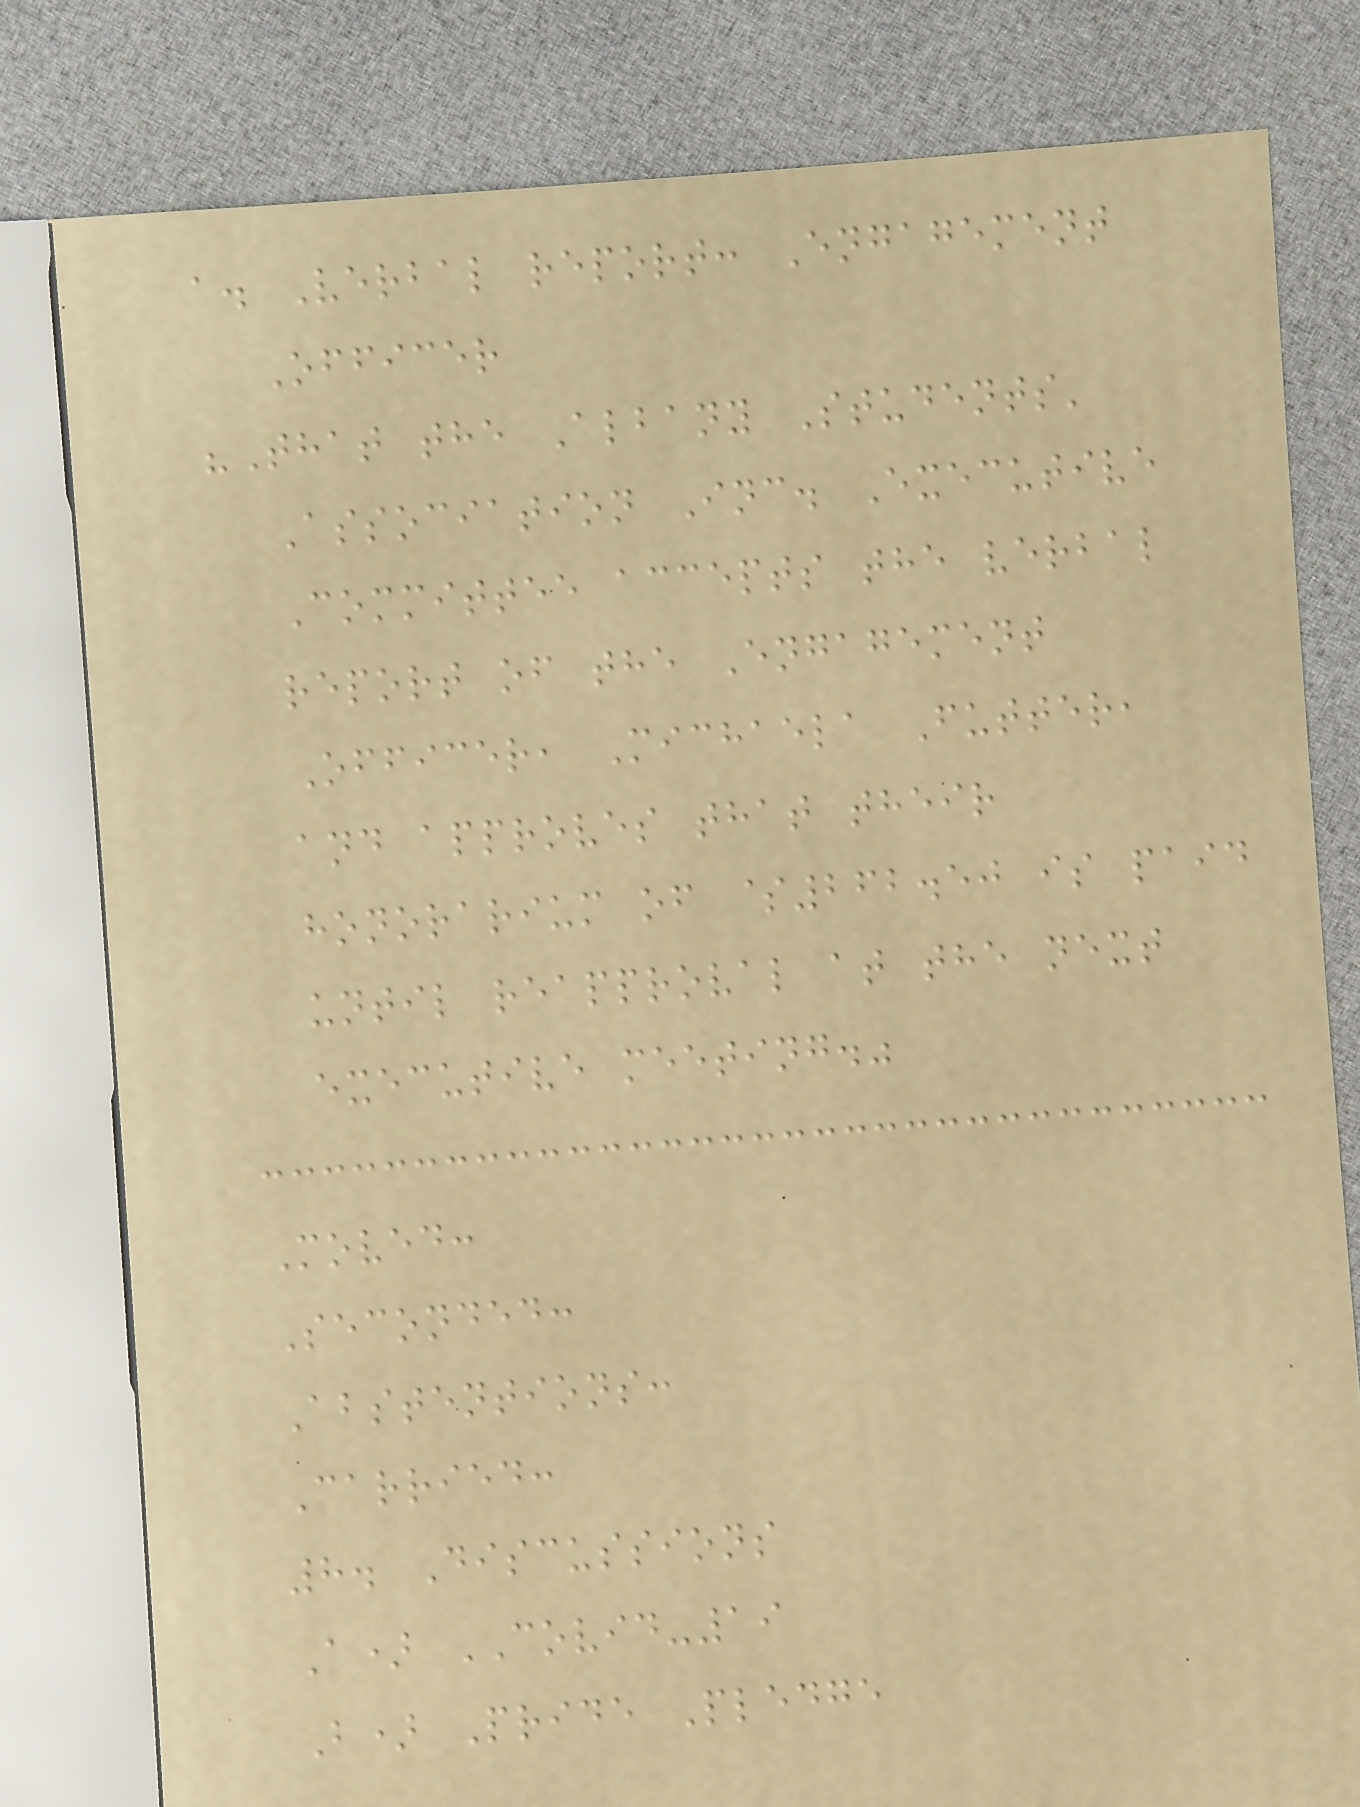a. Verbal report: Engagement
Officer
"That the Albany Students'
Association Inc. Executive
Committee accepts the verbal
report of the Engagement
Officer, Michaela Futter,
and approves that their
honorarium of $262.50 is paid
until reapproval at the next
executive meeting."
Moved:
Seconded:
Abstentions:
Carried:
8. Discussions
A) COVID-19
B) Pride Pledge
